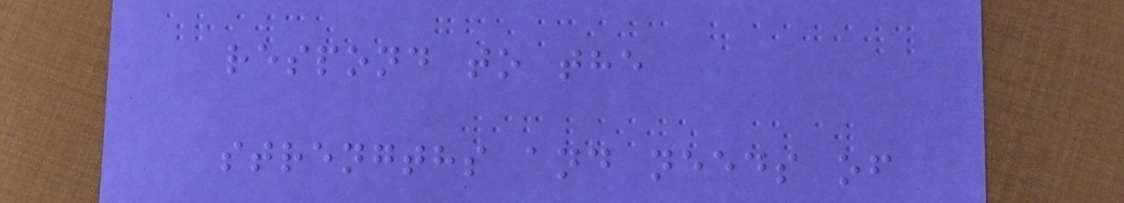respond to the
strengths and needs of
